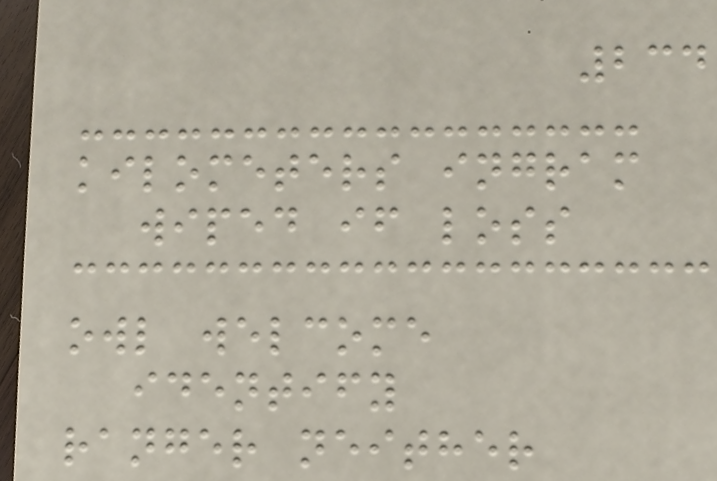234
kilometers ingram
wiped if loss
owl welcome
identify
ranger neither
